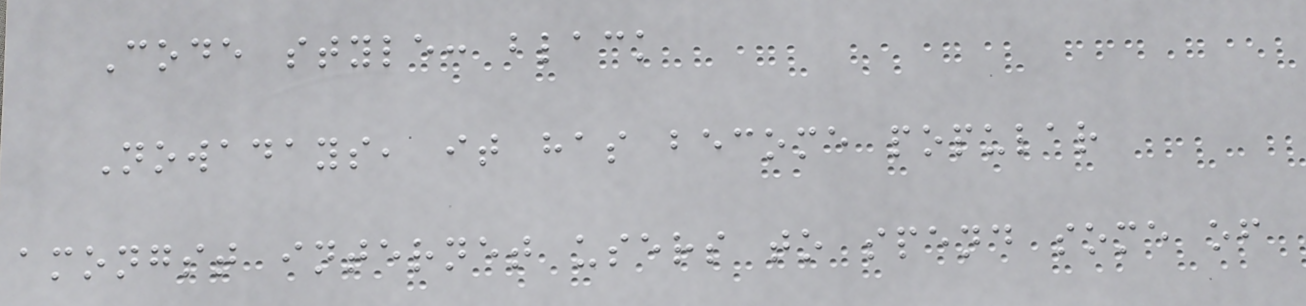Code style: black
Nowadays, it has become popular
amongst internet users to spend some of
